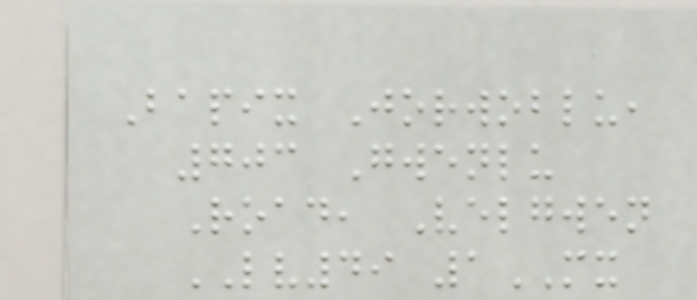Bapix Jorwoblu,
703 Gwenlu
Road, Velgwen
LV49 1MX
